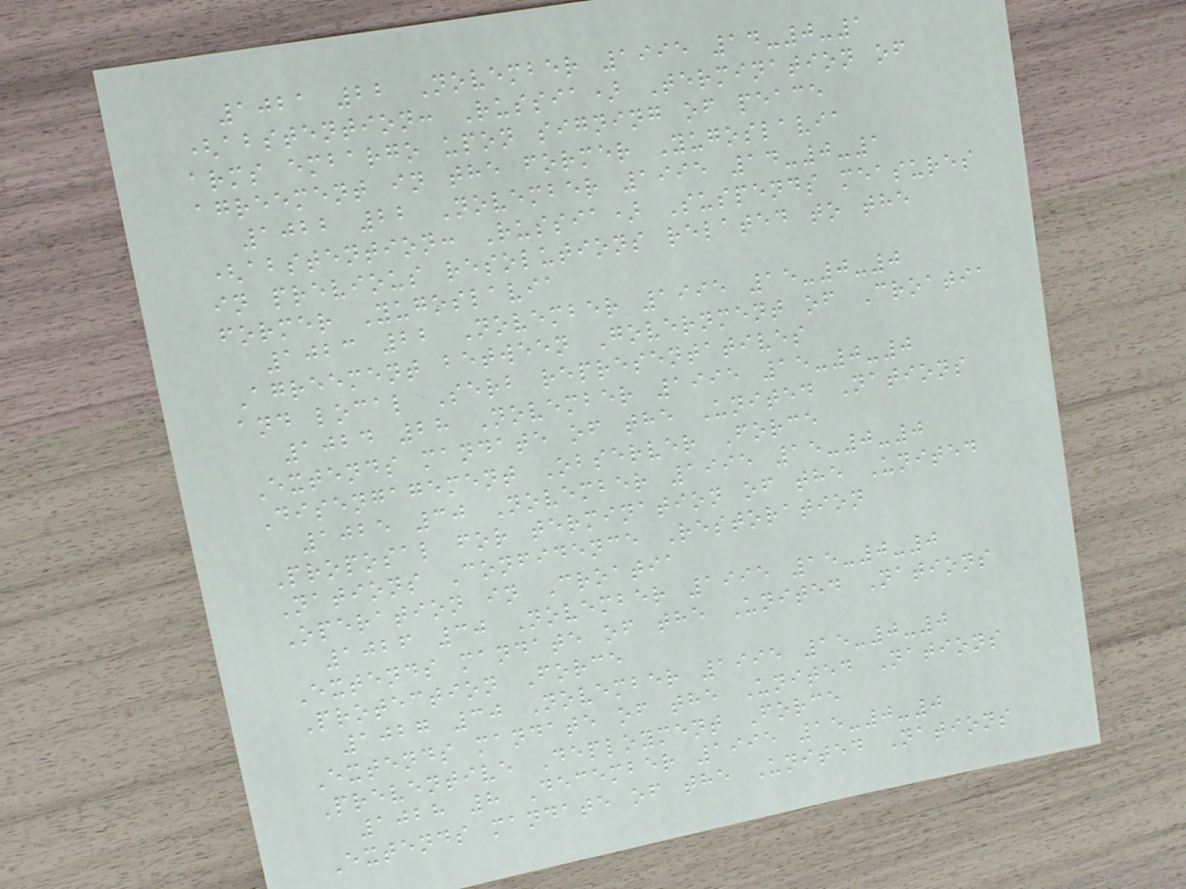1021 22 November 1995 14-0-1
(abstention: Russia) Termination of
arms embargo upon signing of peace
agreement in the former Yugoslavia
1022 22 November 1995 14-0-1
(abstention: Russia) Suspends measures
in previous resolutions related to the
former Yugoslavia
1023 22 November 1995 15-0-0
Agreement between Government of Croatia
and local Serb representatives
1024 28 November 1995 15-0-0
Extends mandate of the United Nations
Disengagement Observer Force
1025 30 November 1995 15-0-0
Proposal for termination of the United
Nations Confidence Restoration
Operation in Croatia
1026 30 November 1995 15-0-0
Extends mandate of the United Nations
Protection Force
1027 30 November 1995 15-0-0
Extends mandate of the United Nations
Preventive Deployment Force
1028 8 December 1995 15-0-0
Extends mandate of the United Nations
